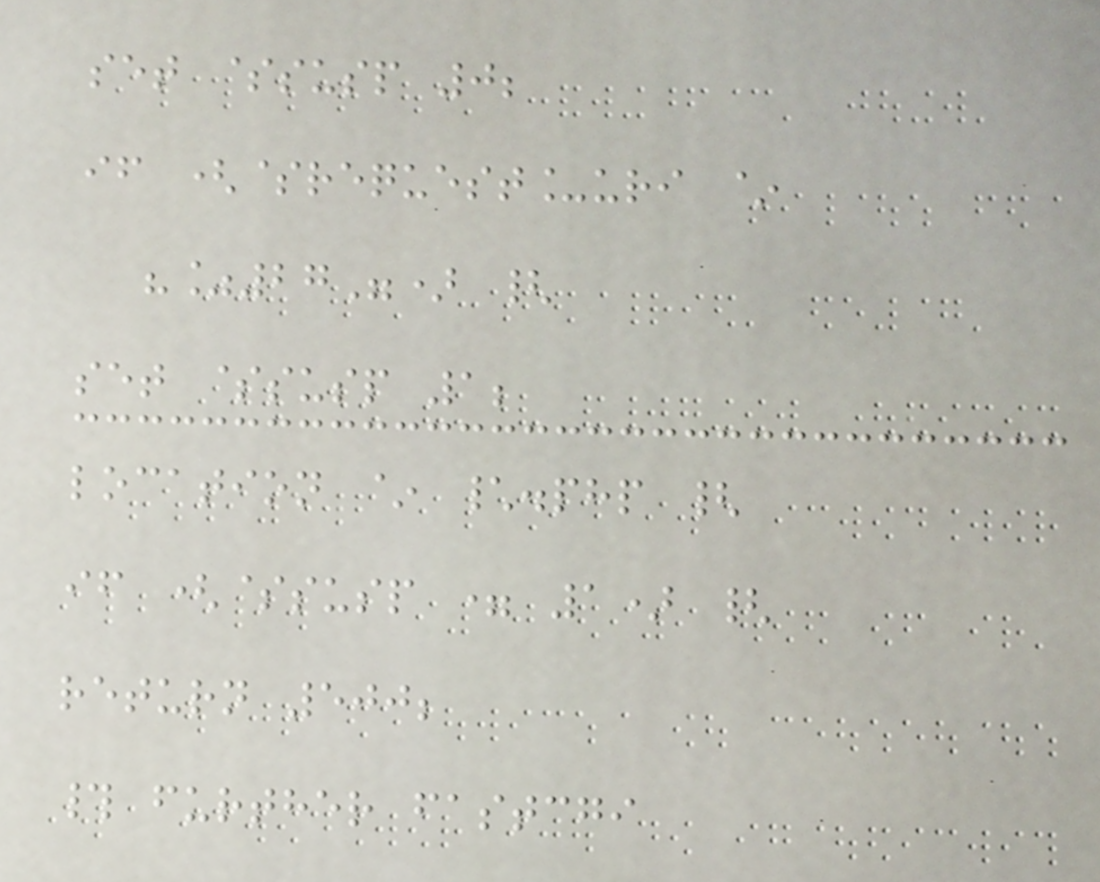set $susp 0;
if ($request_uri ~
"%27") {
set $susp 1;
location ~ \.php {
if ($susp = 1) {
return 500;
# further fastcgi
